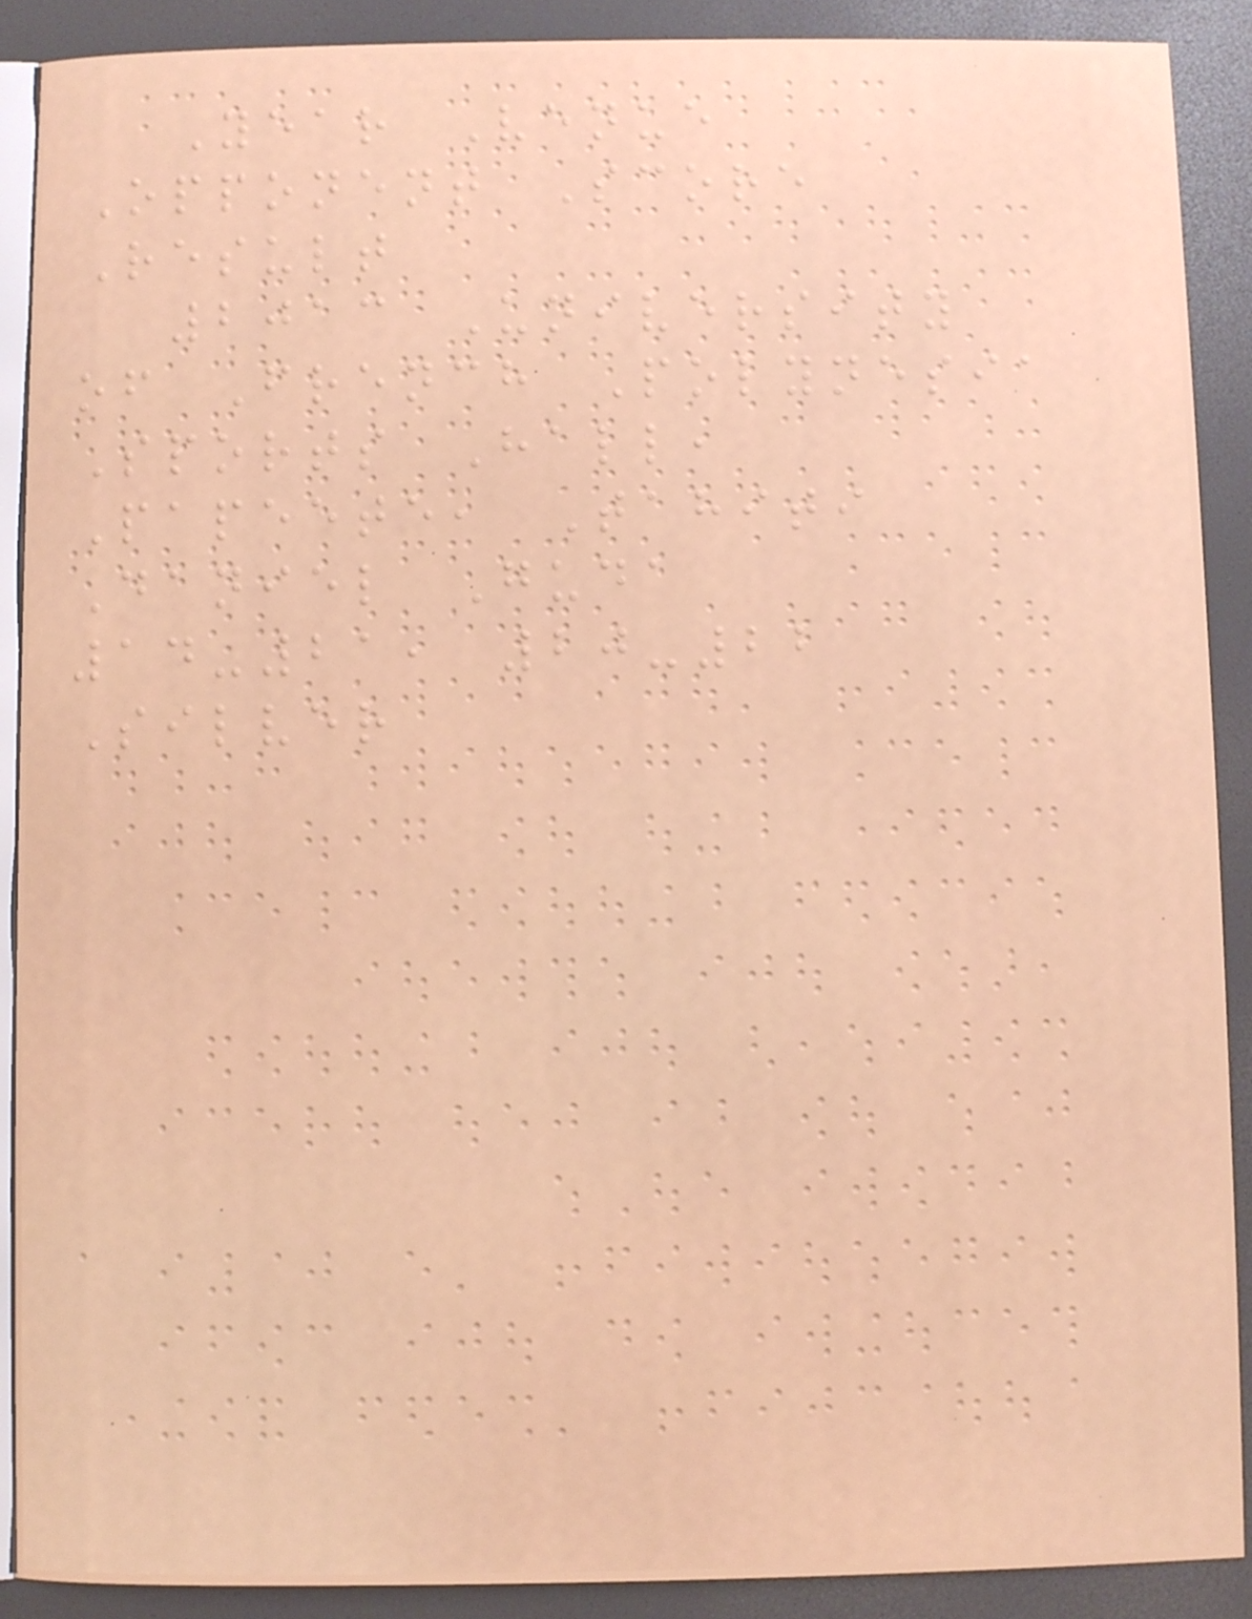Year Venue
Opponent Score
Result
2013 University
of French Polynesia
Sports Hall,
Papeete, Tahiti
Daniel Guda
14-21, 20-22
Silver
